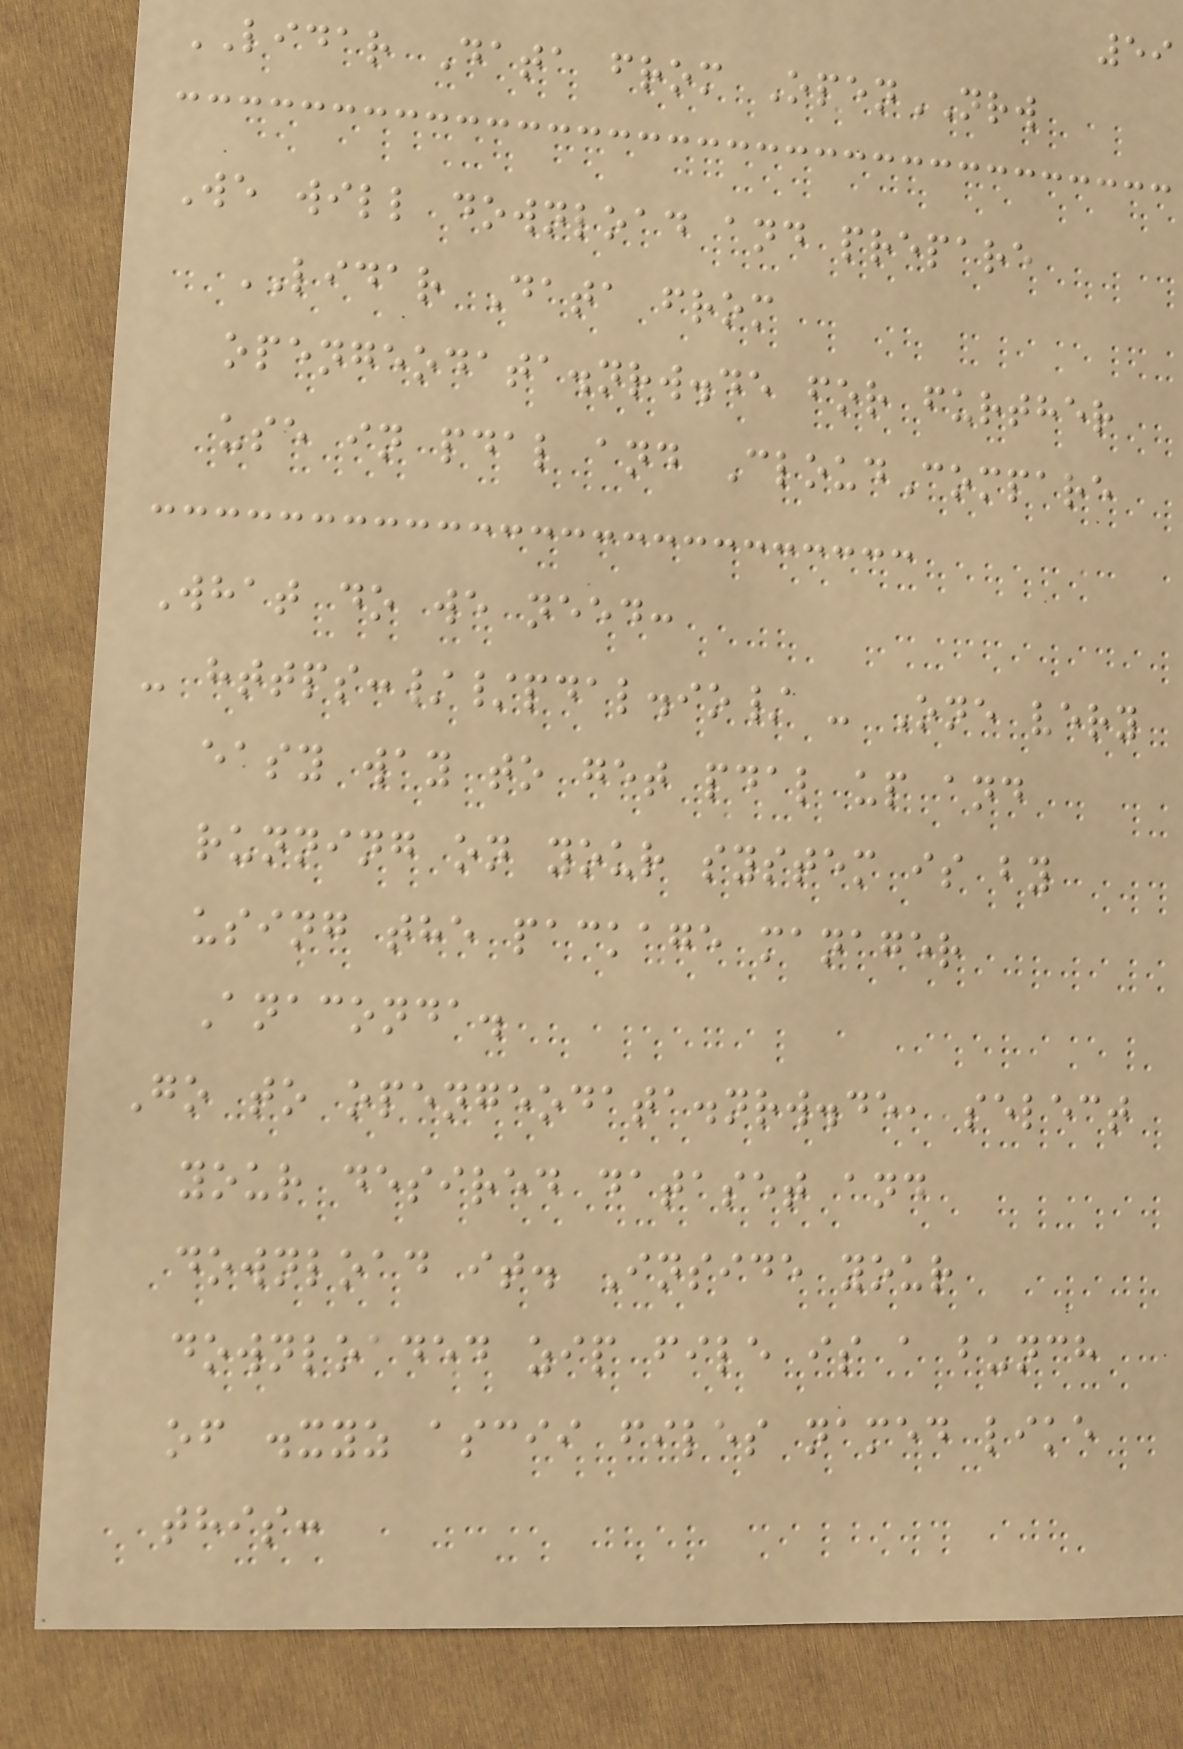59
LIDAR Data from OpenNRW
We will download and prepare
LIDAR Data from
opengeodata.nrw.de for further
use in pdal and CloudCompare
What do we need:
- https://pdal.io/ - One very
easy way to get pdal up and
running on your system is by
using the package manager
Anaconda.
Go to opengeodata.nrw.de, select
your desired dataset and
download it. Inside your
downloaded zip file is a bunch
of .xyz ascii files named like
this:
